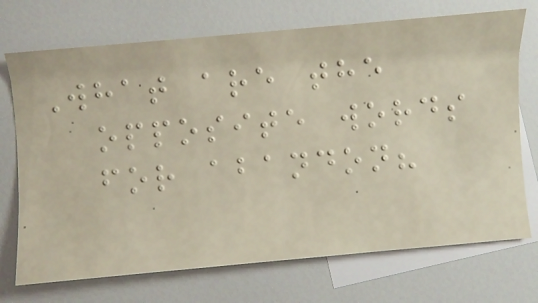What are the
opposite words
for abandon?
